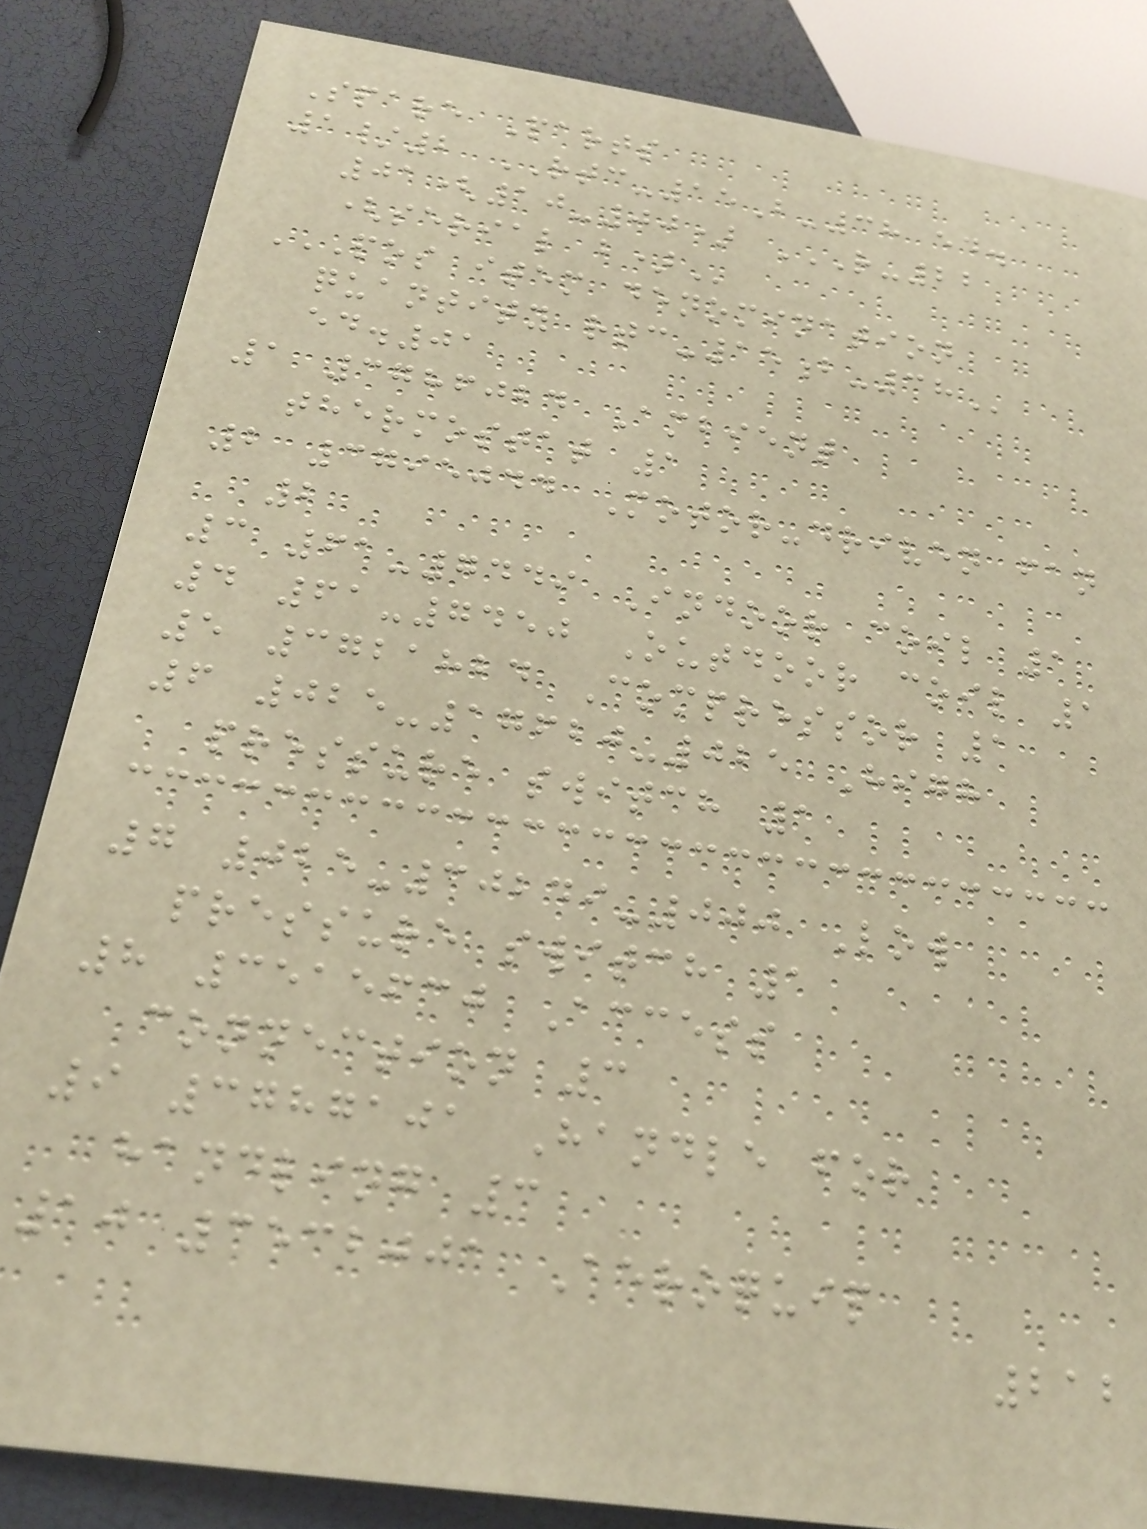Spare Parts
1/2 RTC-15B-38 ed.
01(10-00) R-22
(SERIAL B)
POS ITEM DENOMINATION
QUANTITY RTC-15B-38
ed.01
1 3786024 Ambient
thermostat 1
2 3795044 Motor-driven fan
2
3 61-7449 Indoor coil 1
4 61-7450 Outdoor coil 1
5 3721824 Compressor 1
6 025-17620-025 High
pressure switch 1
7 025-30249-000 Low
pressure switch 1
8 3515630 Access
connection 3
9 3787101 Handle for
handling 3
10 3532001 Aeroquip
212
